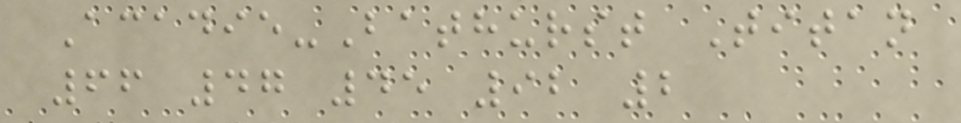Acadie-Bathurst Titan
66 47 45 92 2
